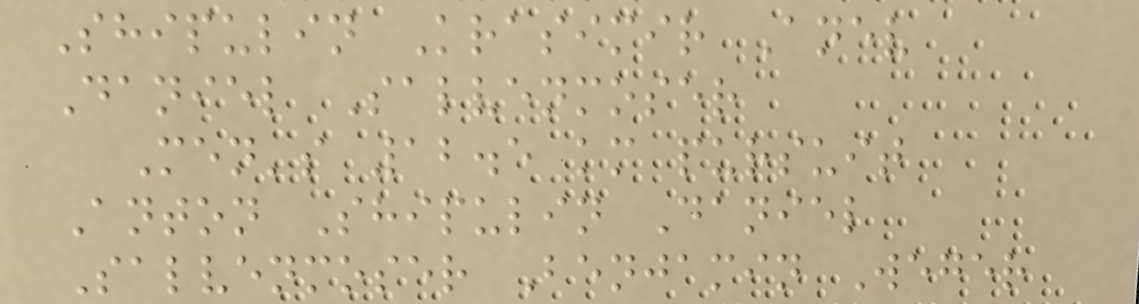Shipulin Krasimir Anev
Daniel Salvenmoser
Men's 12.5 km pursuit
Anton Shipulin Daniel
Salvenmoser Benjamin Weger
